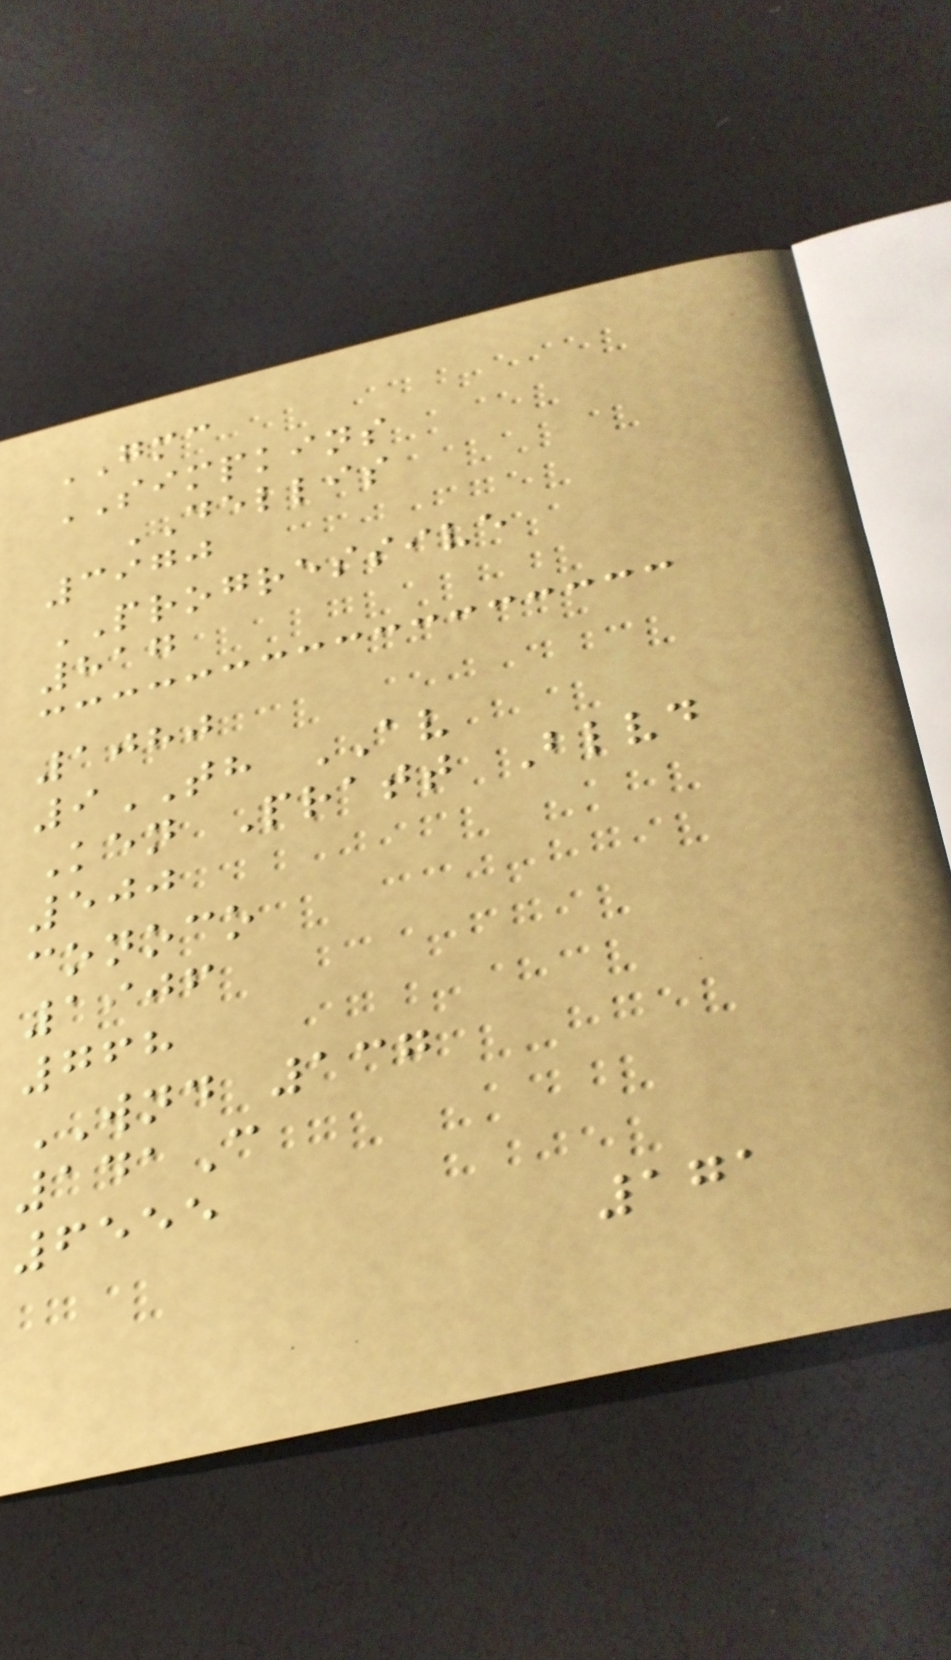GMC
SIMPKINS
DELLIS
3970
PROGRESSIVE
817
1080
9TH AV
Ken Pratt Blvd
500
conoco
1906
768
WND 137
141C
6555
171
